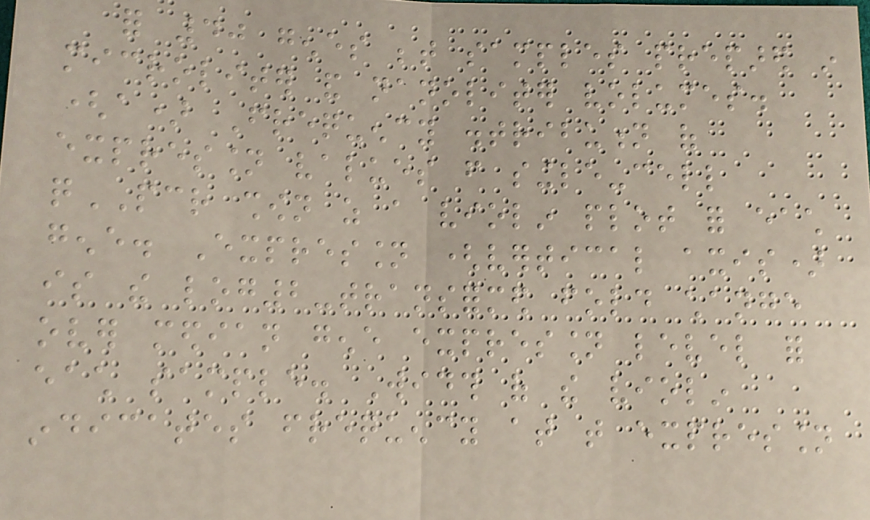for 40 genes between samples prepared in
microliter and nanoliter volumes.
(a) Frequency distribution of
expression values from single-cell
qPCR shown as a violin plot for each
gene. Expression (vertical axis)
is the log2-transformed fold change
over median gene expression level for
each sample. Width of the violin
indicates frequency at that expression
